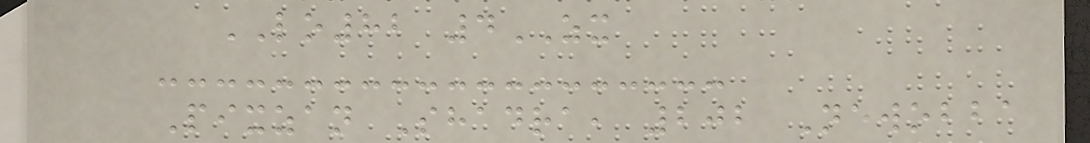LO82 4ZX
Pixzan Shadra, 202 Newobba
